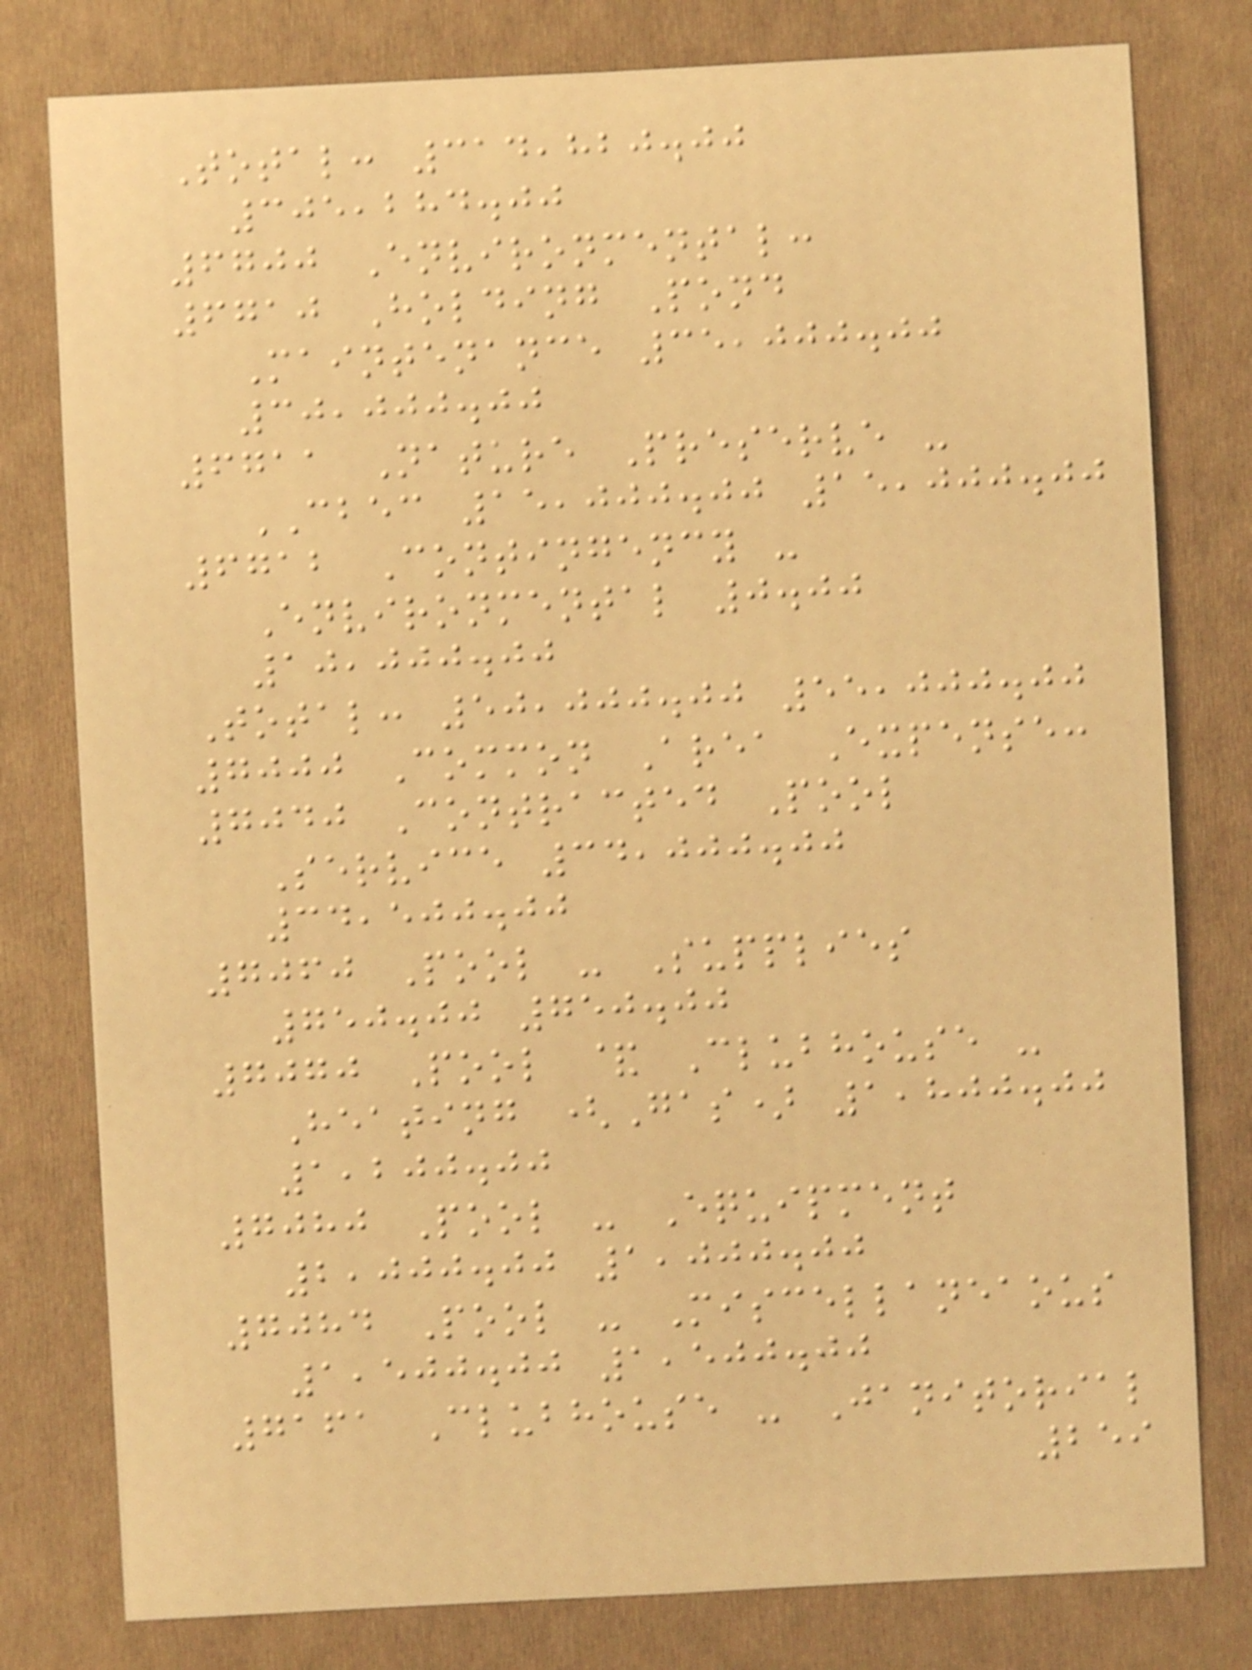Total: 314,820.00
305,284.00
6700 Environmental:
6710 Holding Pond
Maintenance 35,000.00
30,000.00
6711 Nature Preserve -
CBEC 15,000.00 15,000.00
6712 Contingency -
Environmental 0.00
10,000.00
Total: 50,000.00 55,000.00
7000 Common Area Expense:
7040 Contracted Pool
Service 34,000.00
34,500.00
7060 Pool - Supplies
750.00 750.00
7070 Pool & Clubhouse -
Heating (Gas) 1,800.00
1,200.00
7080 Pool - Equipment
2,000.00 1,000.00
7084 Pool - Miscellaneaous
1,500.00 1,500.00
7161 Clubhouse - Janitorial
259
